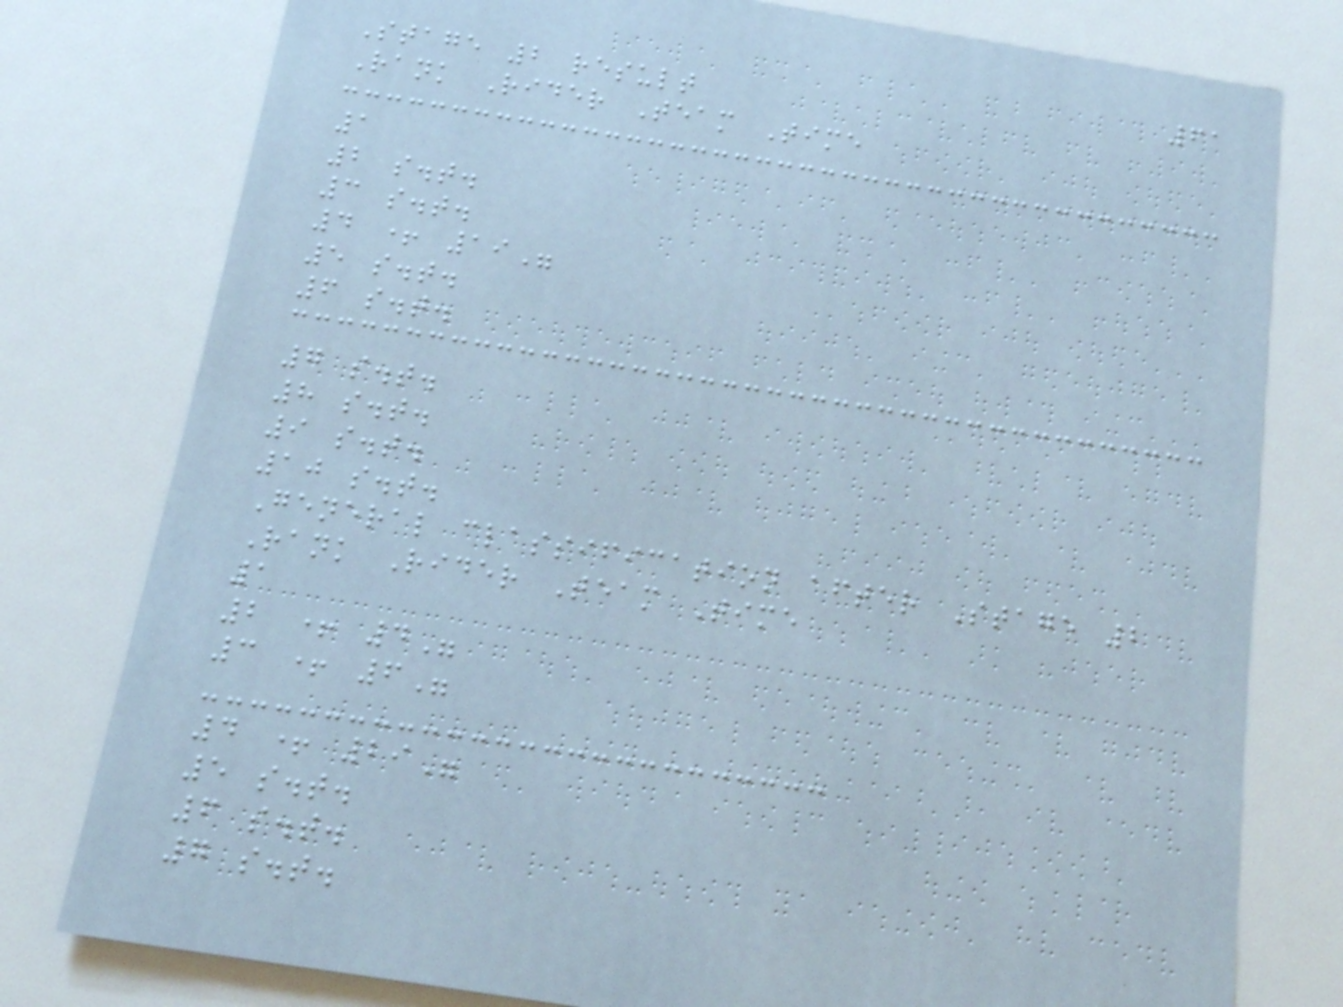61
Stage 2 result
Rank Rider Team Time
1
2 s.t.
3 s.t.
4 + 19"
5 s.t.
6 s.t.
7 s.t.
8 s.t.
9 s.t.
10 s.t.
General classification after Stage 2
Rank Rider Team Time
1
2 + 4"
3 + 6"
4 + 29"
5 s.t.
6 s.t.
7 s.t.
